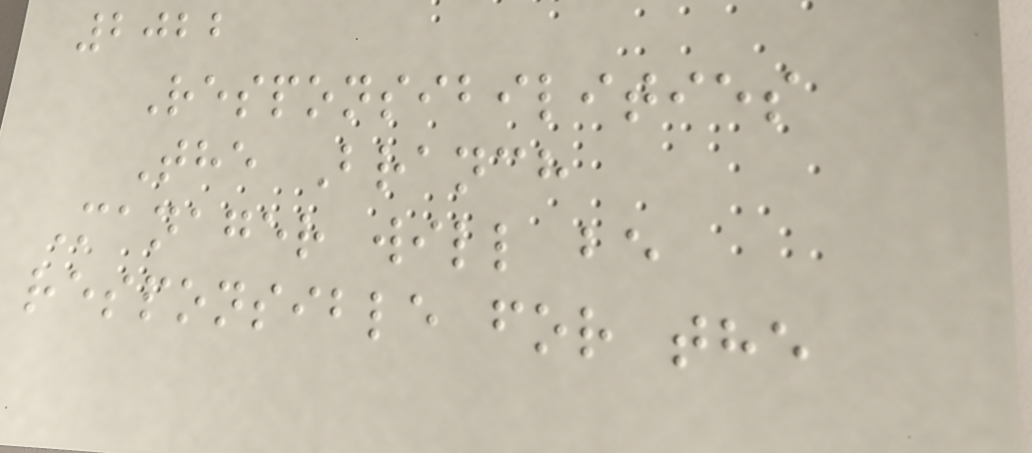2022
Responsibilities
The Branch
Manager will be
responsible for the
